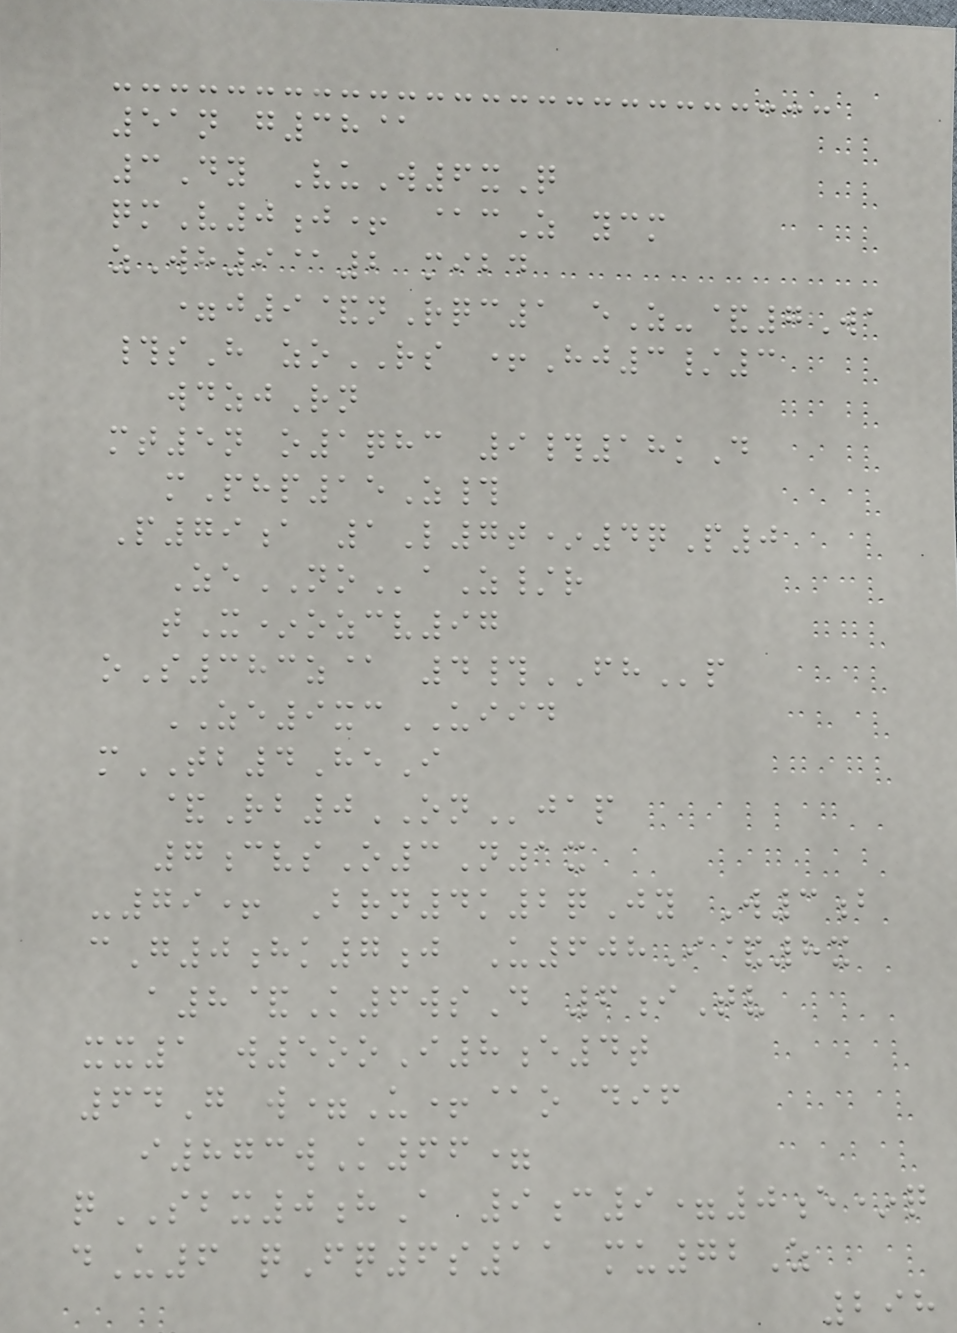51n g38@
3Dy VuW6xQ
qmV0j+ @cZ ycm
zWh9@2 mibd
=j9&nRqc1 eZ-&7Wa
#sH zoRS +Hj3/3
wdzjRn
mt5n o1qhc 9#18kD
mPhp15Z#
P79a 1L7t*4qP0
ZeNOaZ/r
tX*ozcv97
oS383z@ 4#FHp
ZE9xcUIID
mTB4HeI
&Rb0ONjap
7cvsO3N1x
-79+ Brn4k2qJy W3b
cG0hk7j U608I&8x
a8&K6wsD 6iTv
xx1 w5ooI8e4t
64G w=U+@o dif
i873wK66=
qSBX0hA 9c9=0e*q
dU6 qFq6s11 mu72Z
298
